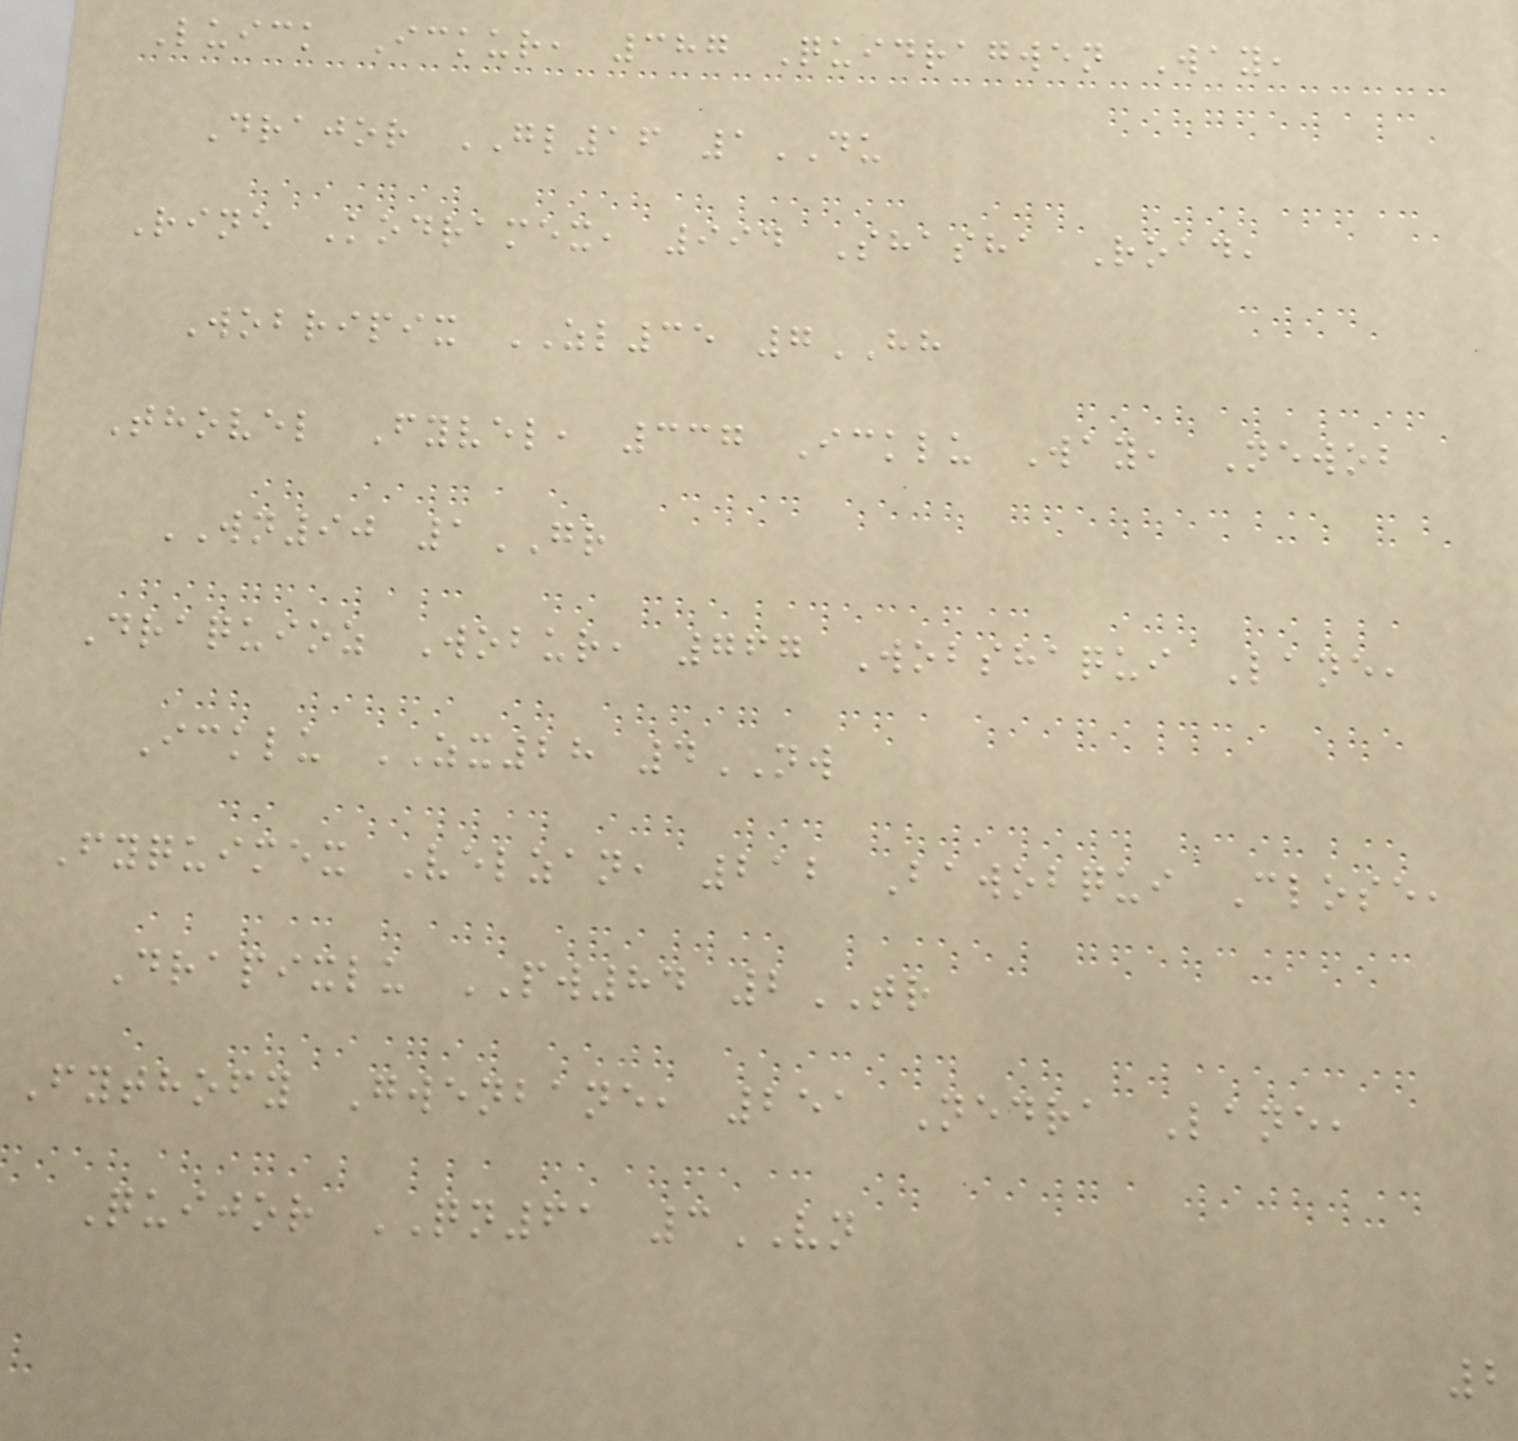Luick Ickur, 387 Quidragwen Way,
Drajor GL16 1DU
Rine Kodramex, 994 Shasha Road,
Wobripix ZL35 7HH
Thovel Fyvel, 337 Icklu Way, Newob
WN90 1GR
Draquioz Wobur, 767 Wobshaqui Lane,
Icklu ZX28 4NW
Fyquimex Velzan, 212 Bawobqui Close,
Drapixlu PW84 2TR
Fythofy Gwenbane, 251 Nedra Lane,
Quijor QN61 3VN
2
